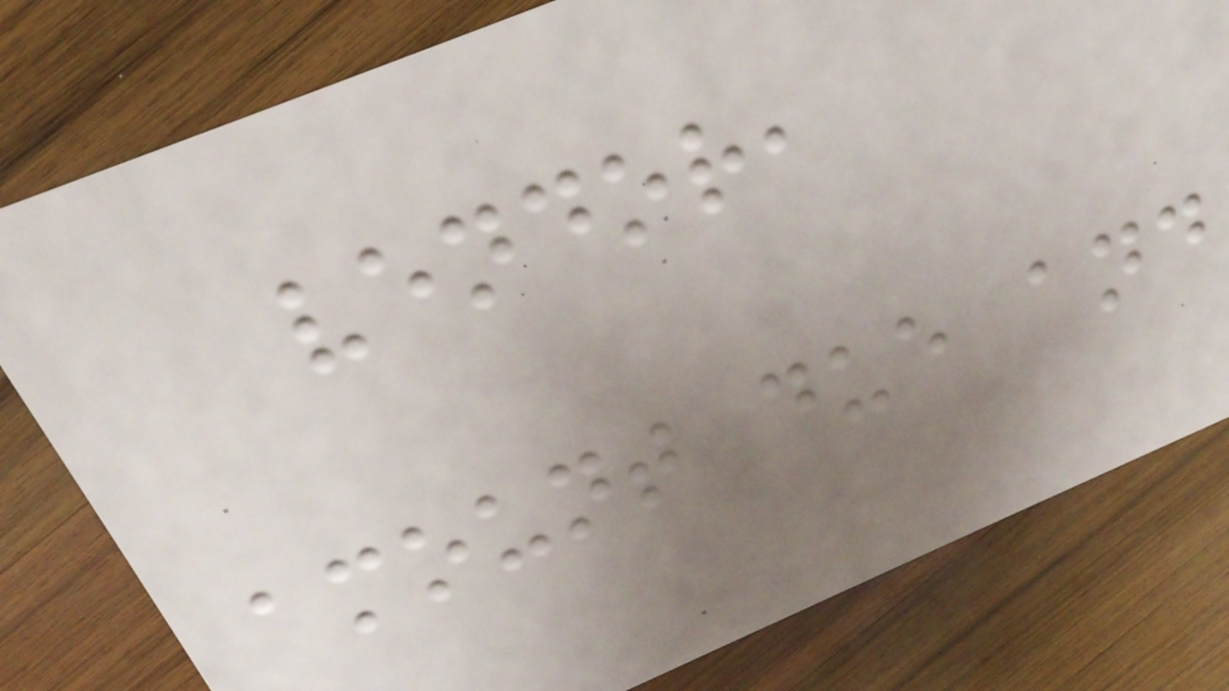vendor,
amount due and
